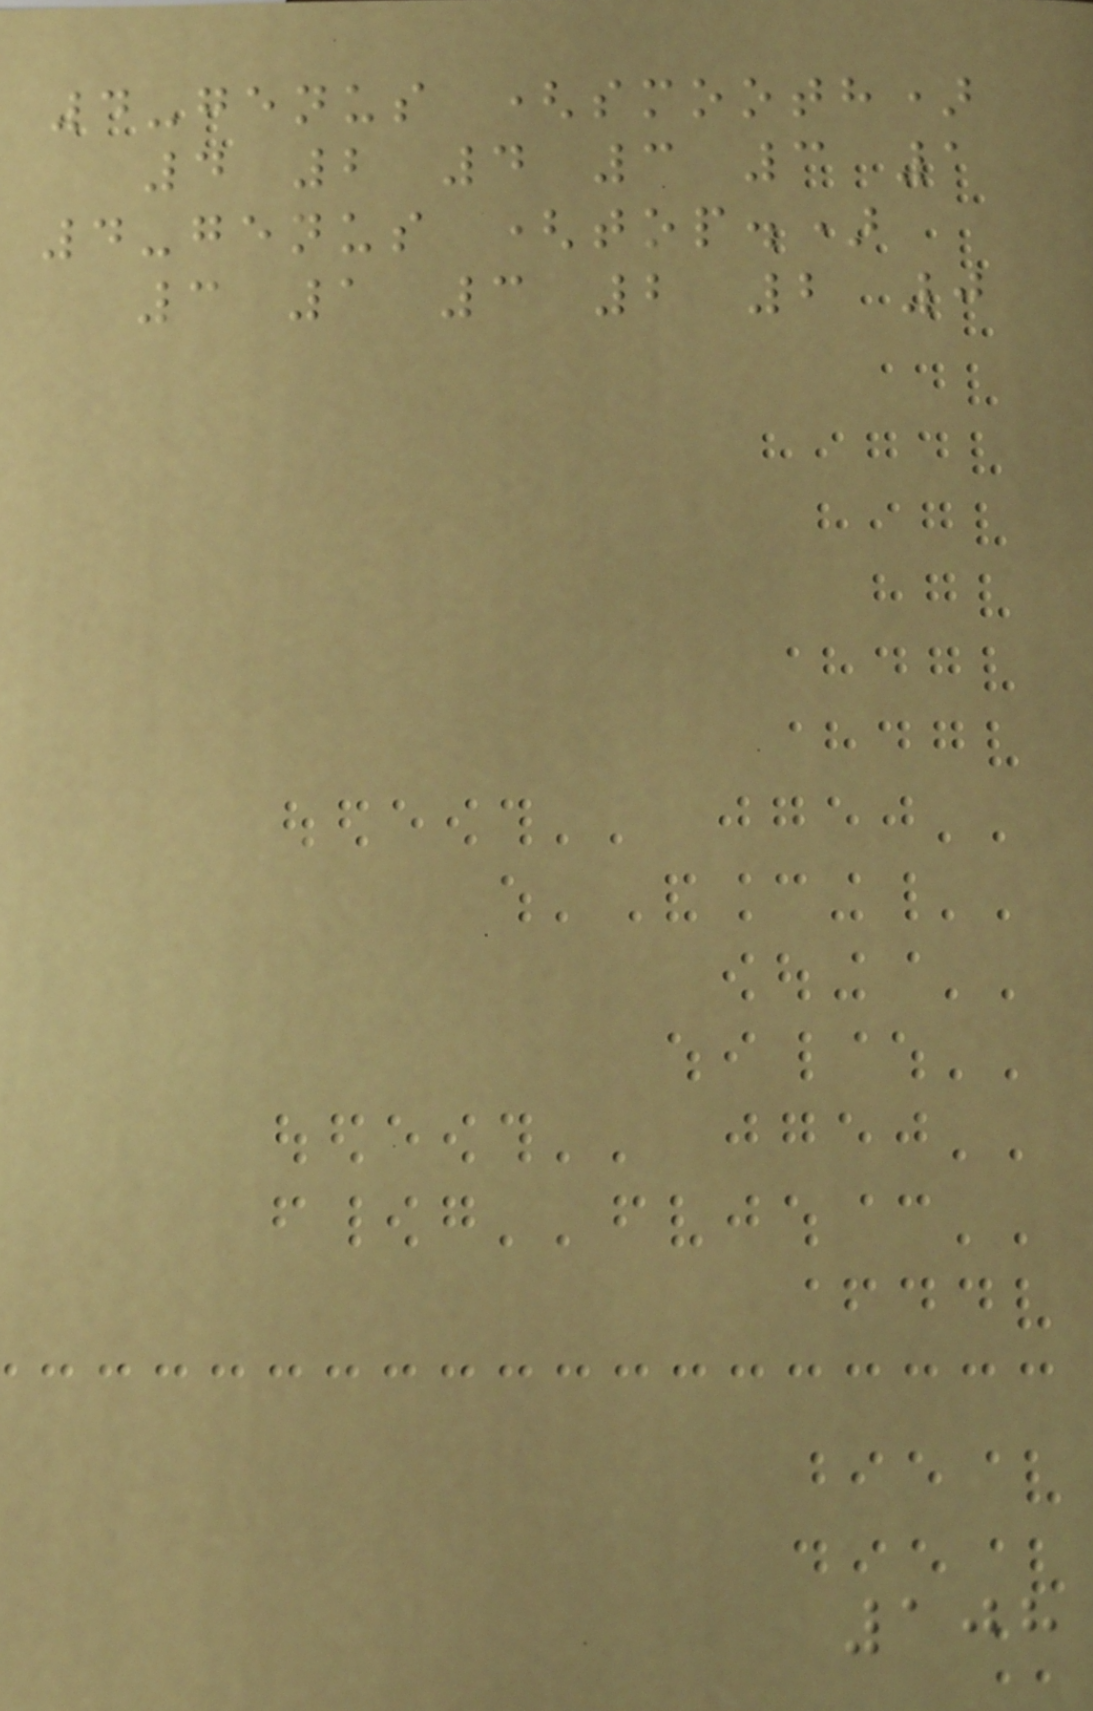4-genus (smooth)
4 2 4 3 3 1
4-genus (top.)
3 1 3 2 2 0
108
